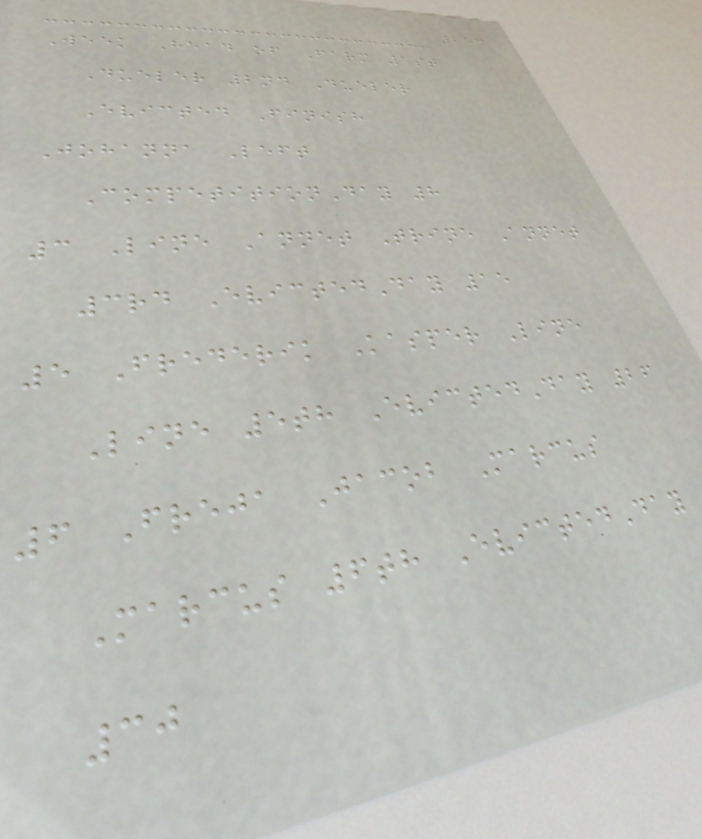253
Week Head of Farm 1st
Dueler 2nd Dueler
Evicted Finish
Johanna Left
CompetitionDay 8
3 Line Annet Trine Annet
3rd EvictedDay 15
5 Frederik Kasper Line
Line 5th EvictedDay 26
6 Freja Jacob Marcus
Marcus 6th EvictedDay
30
